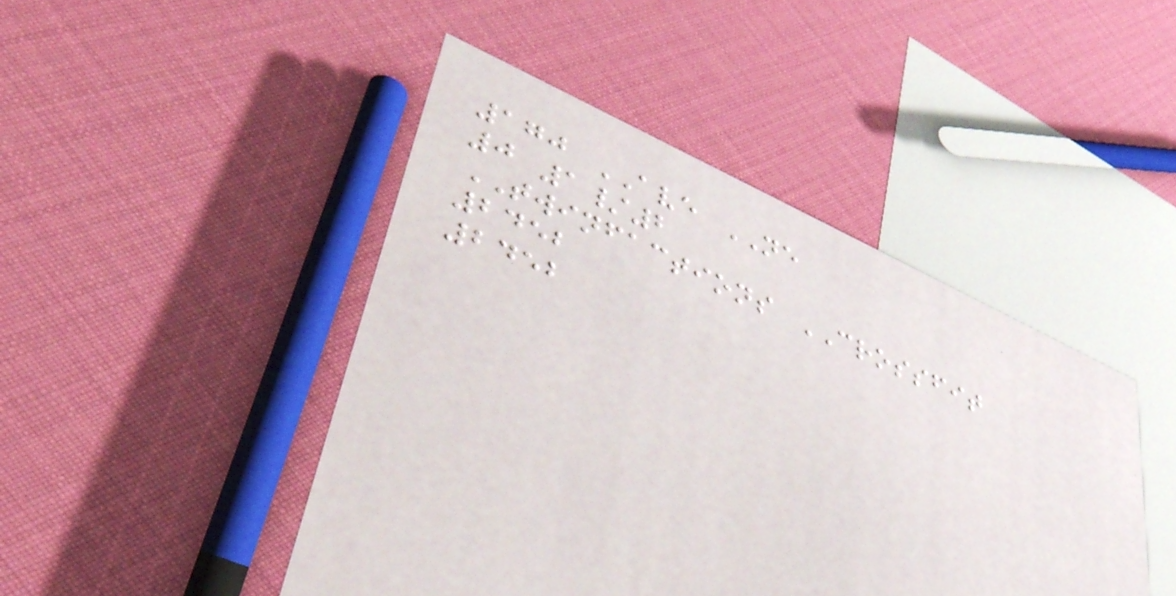170 AVE NE
0 1/2
TWINFACTIONS CROSSFIT
2452
2452
